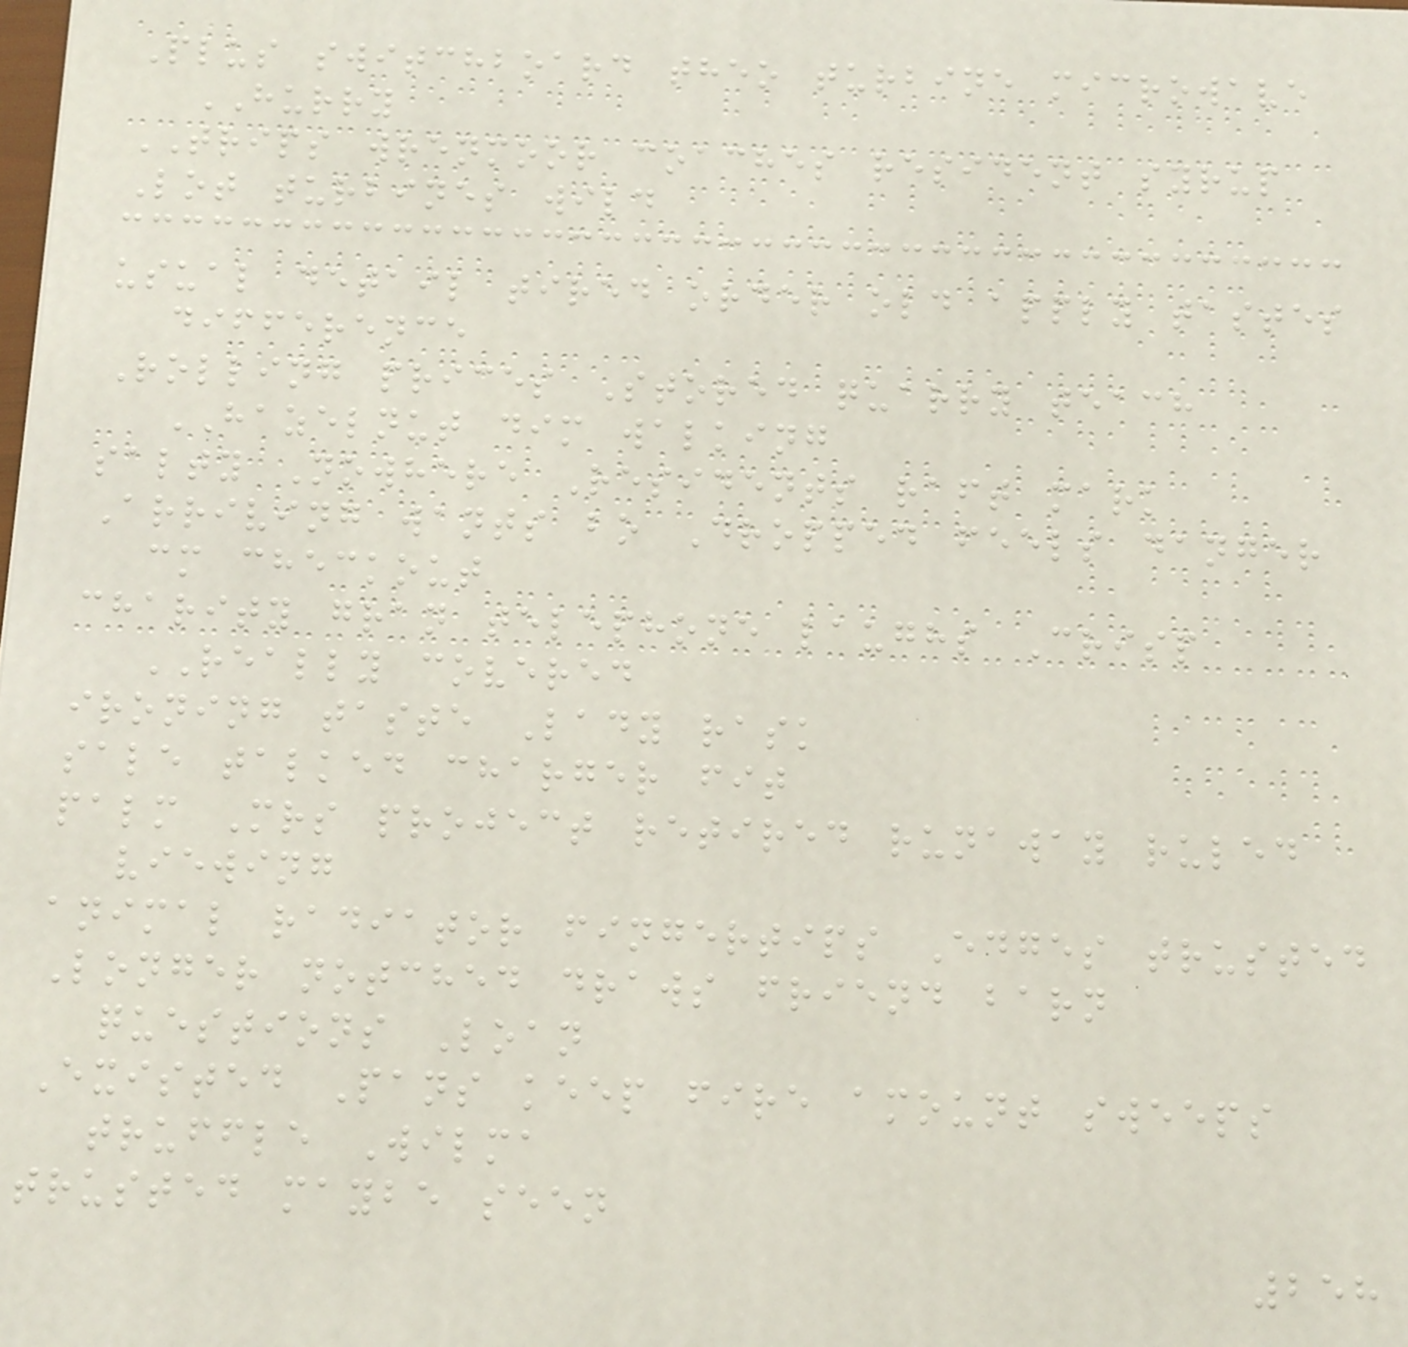Plus switchboard theo turbine microwave
HURRY
TRIPS wrenmoor coaches resident syrup
Lot turbines wild
usual detail tired order old apply tastes
difference
Rolling prices Stored quarry teach
HAZELNUT dim walking
salty Nowhere Residents raft mark
Arriving wants bo Dropped feels danger
cm checkout
charity gran telephone laughs Crisp
REALLY covered
ironing taste Lady rask
sale talked charger fit
palm Mrs project retired runaway ruled
viewing
animal radiator fingertips Edges trusted
Longer notched draws friend barn
questions Loan
Existed Pans keep fire amount sweeps
truffle Wilma
trusted maybe seen
258
